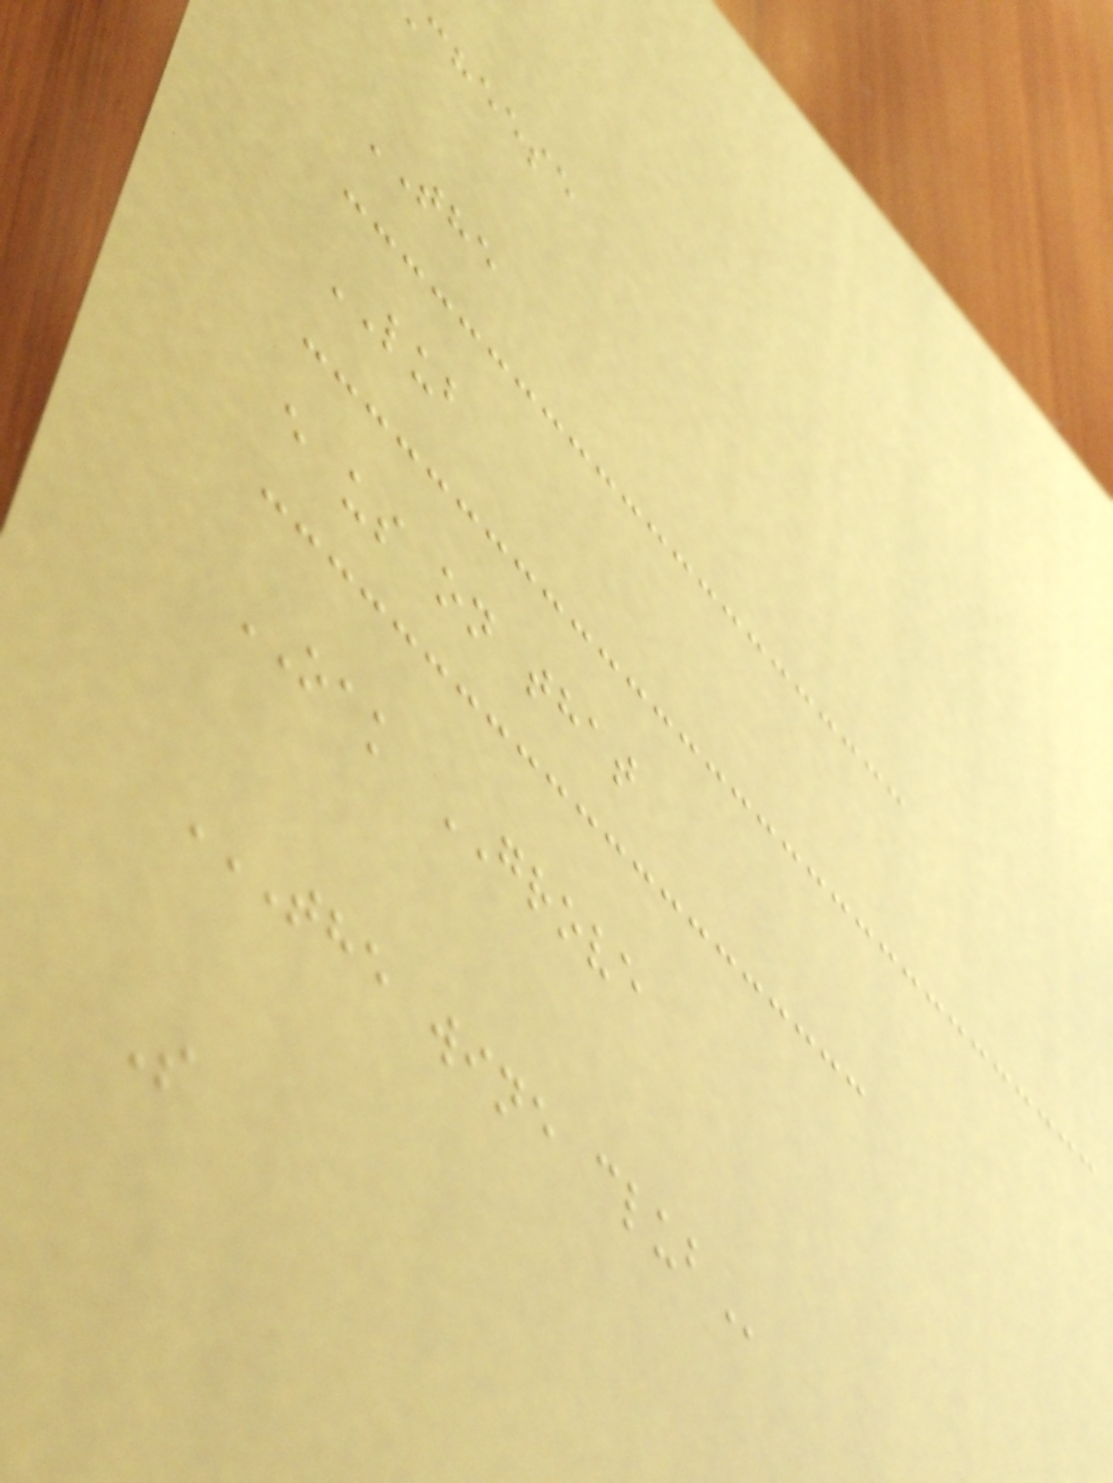cheese
THE
LUB
e us on that
OAK GROVE
THE WINE CLUB
S
